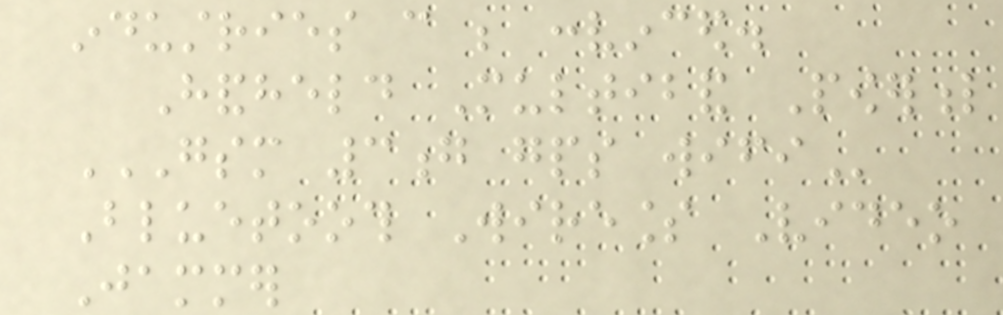industries can be convinced.
Handheld Multiband Powerful
GSM 3G GPS WIFI
Bluetooth Wireless Video
Jammer
